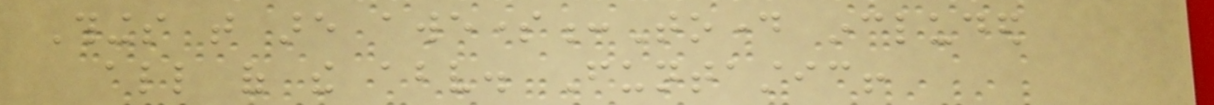Things that are awesome:Today included
all of the above. Funtastic!
